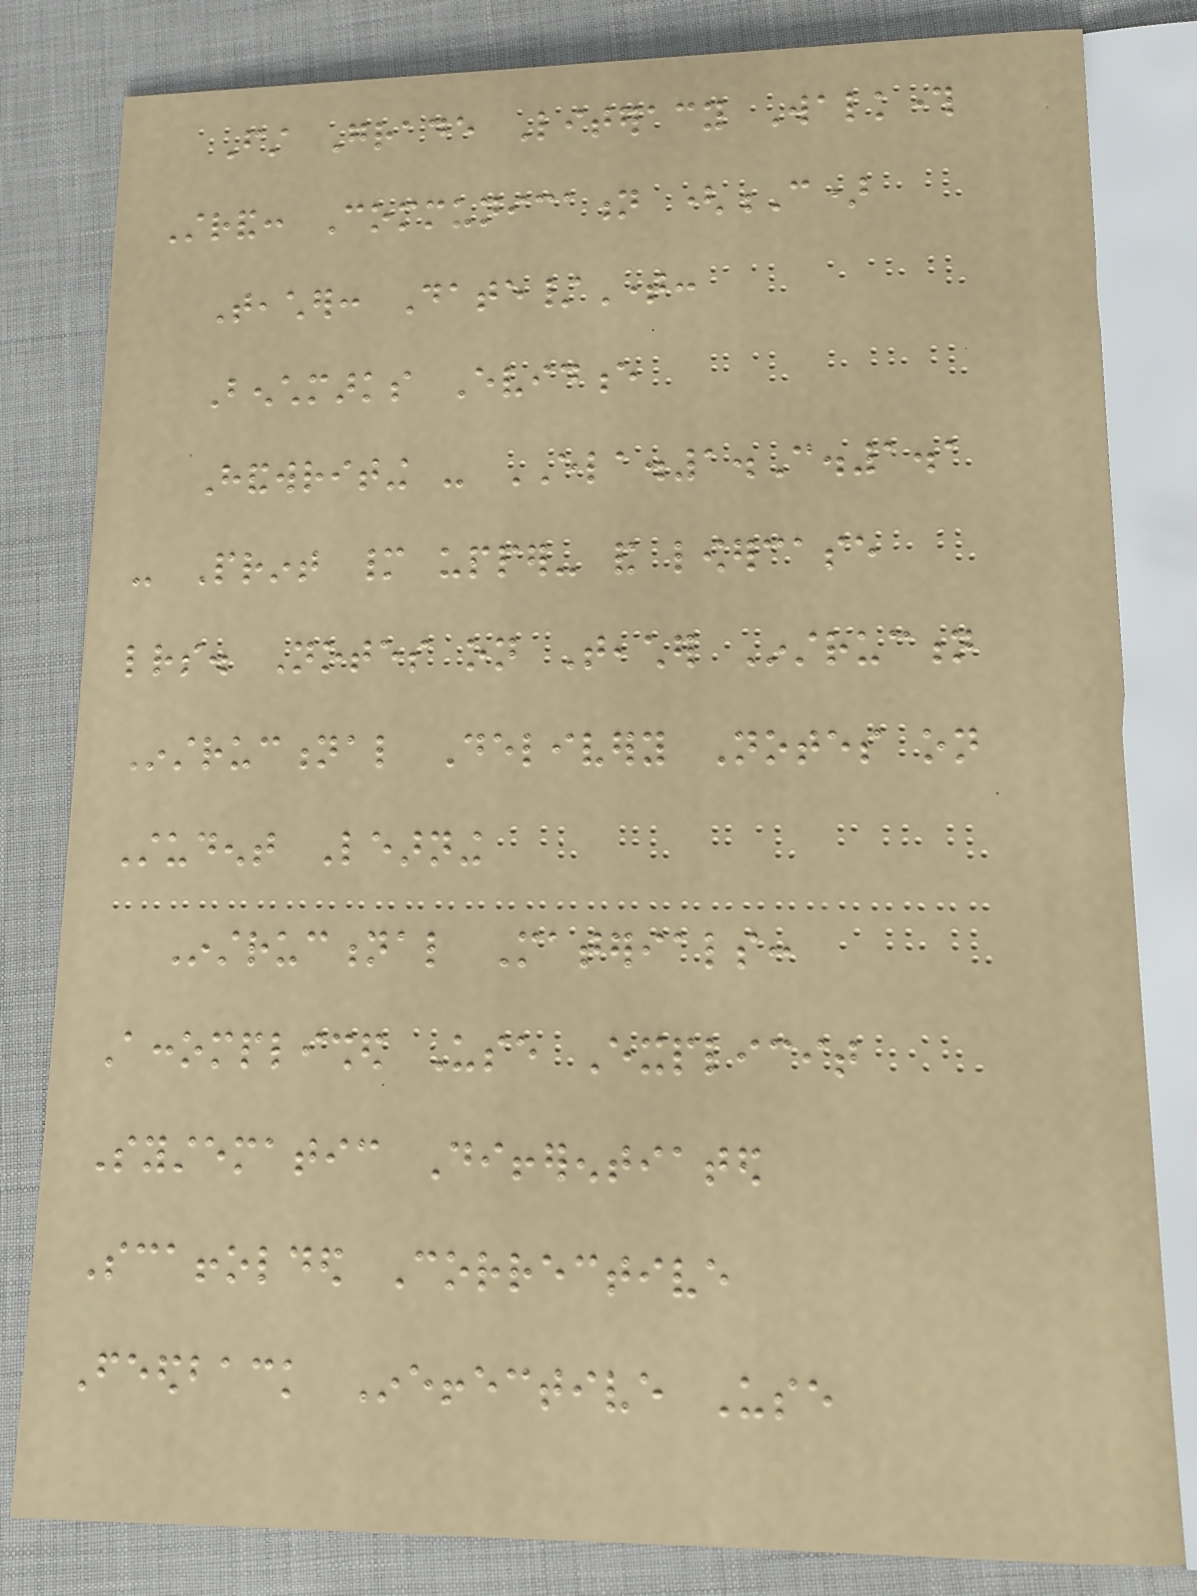First Grade Literacy Walkthrough
Strand: Communication (C)
Teacher: Date/Time:
Benchmarks Evidence
Handwriting - ELA.1.C.1.1
- Print many upper- and lowercase
letters. Notes on Teacher Instruction
Instructional Delivery Notes on
Student Learning
Instructional Materials:
Accomplished Use Explicit
Systematic Differentiated
Scaffolded Corrective
Feedback Ineffective Use
